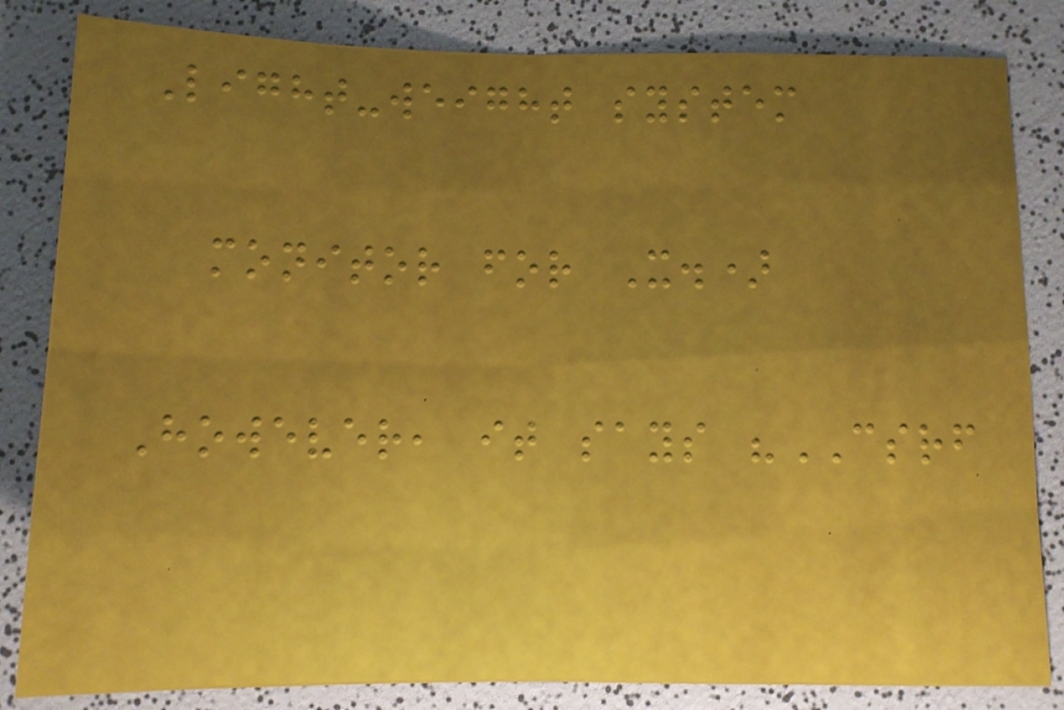Light-weight system
monitor for X.)
However, it says "CSRF
